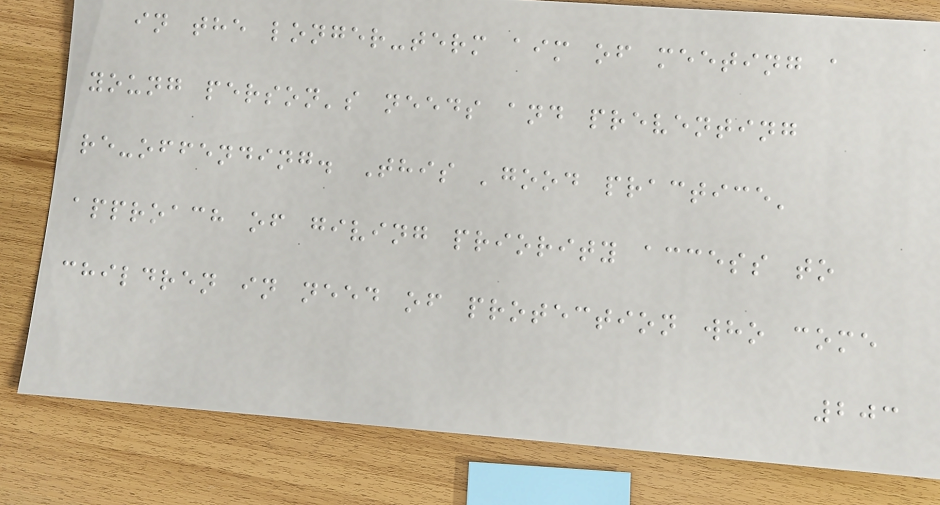in the longer-term aim of meeting a
young person's needs and preventing
re-offending. This 'good practice'
approach of giving priority access to
children in need of protection who come
203
